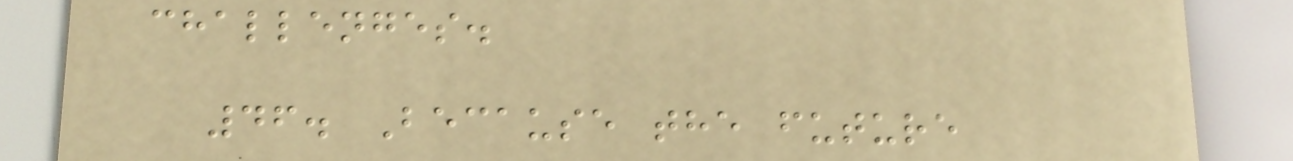challenges.
46. Because the future
